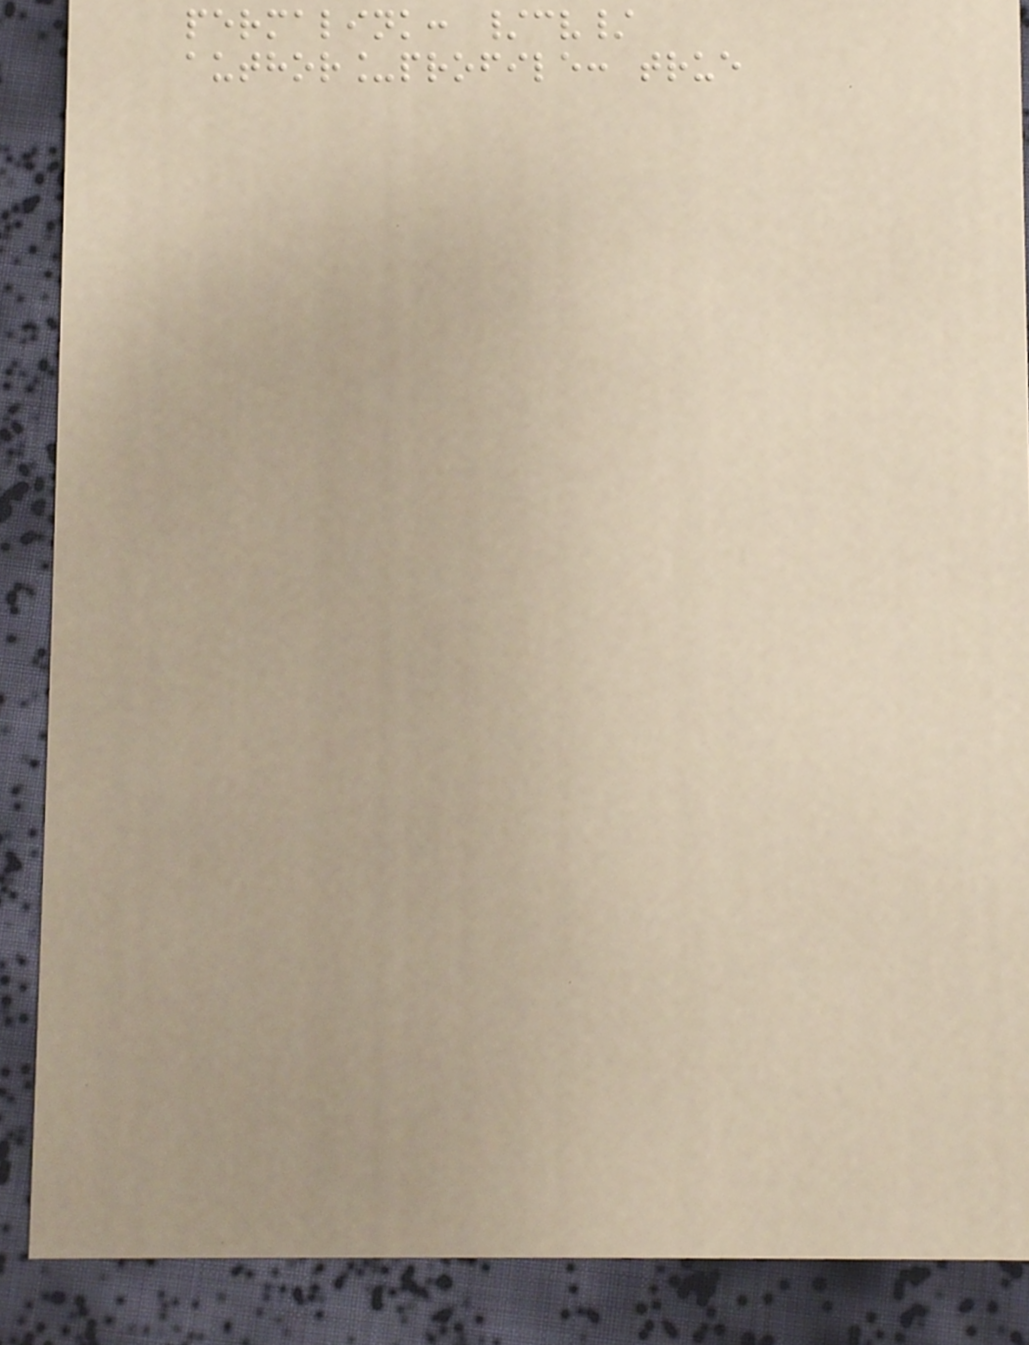permalink: /cv/
author_profile: true
